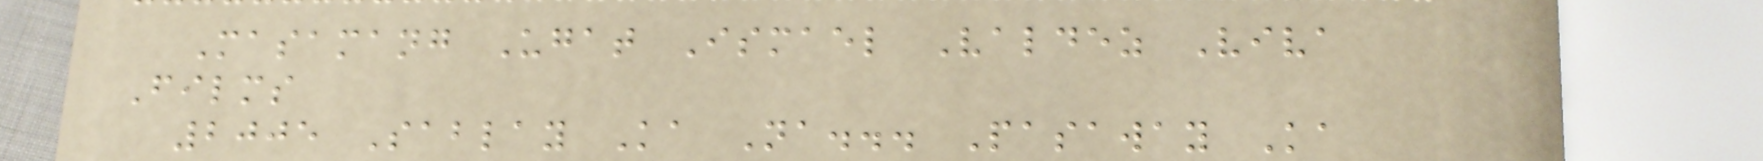Masamang Ugat Ismael Valdez Viva
Films
2005 Sablay Ka Na... Pasaway Ka
